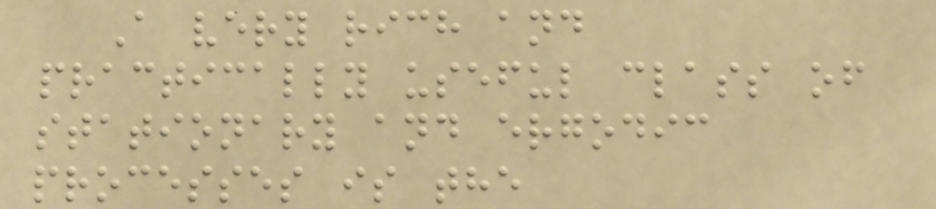A very rich and
practically useful class of
stationary and ergodic
processes is the
